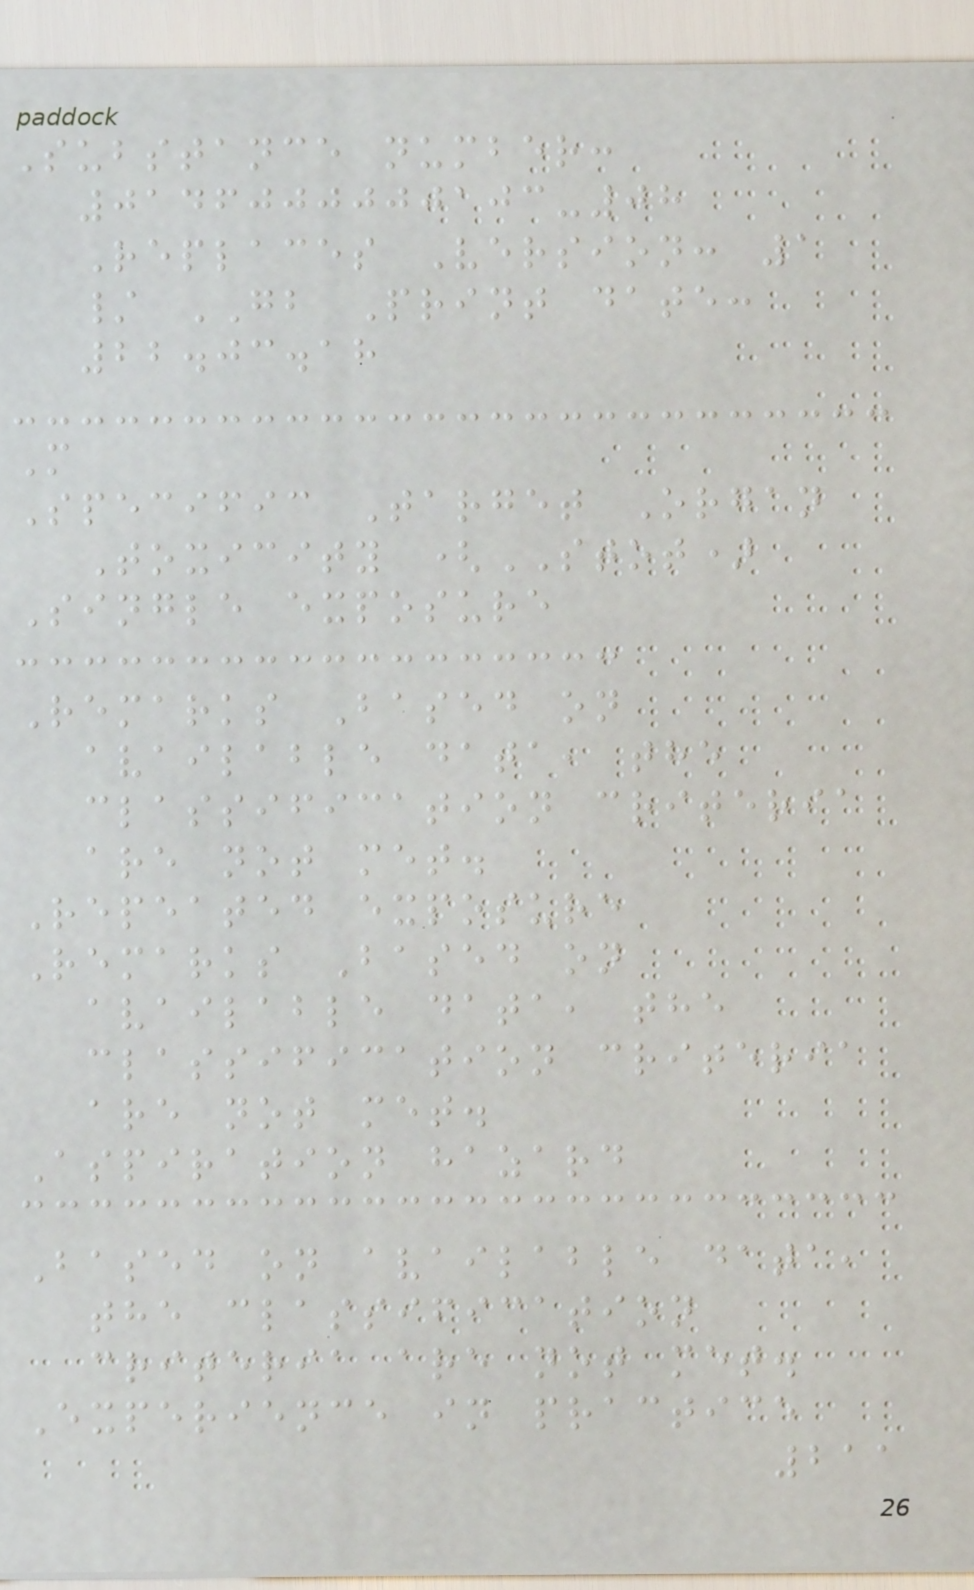Substance number:
0146000000103-08
Replaces Version: 1
/ GB Print date:
22.03.18
M
Specific Target Organ
Toxicity (STOT)
Single exposure
Remarks Based on
available data, the
classification criteria
are not met.
Repeated exposure
Remarks Based on
available data, the
classification criteria
are not met.
Aspiration hazard
Based on available data,
the classification
criteria are not met.
Experience in practice
211
